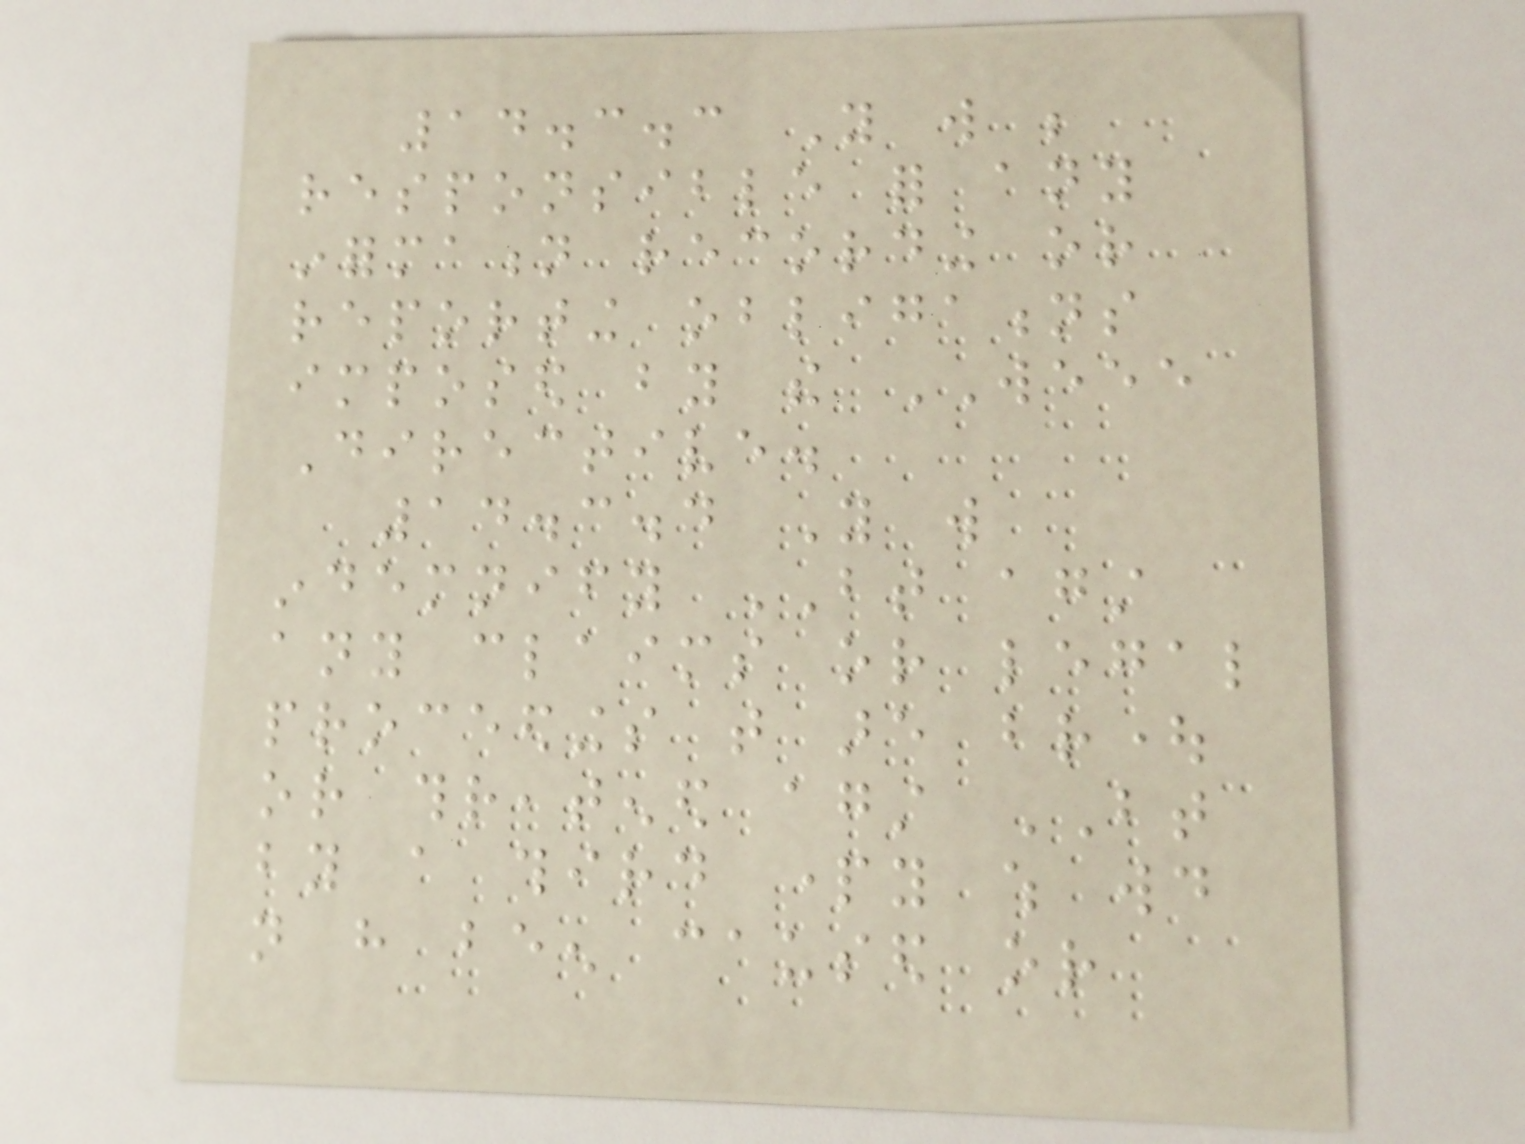14.3.3 You will be
responsible for any
information recording or
reporting obligations
imposed by the WEEE
Directive.
14.3.4 You will
indemnify BT against
any claims or legal
proceedings that are brought
or threatened against BT
by a third party which would
not have been caused or
